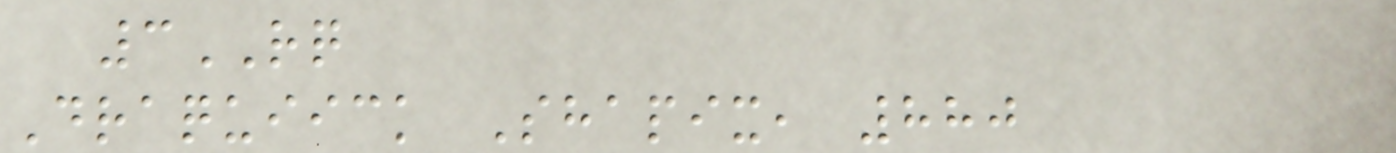3RQ
Draquiick Shapix, 880
